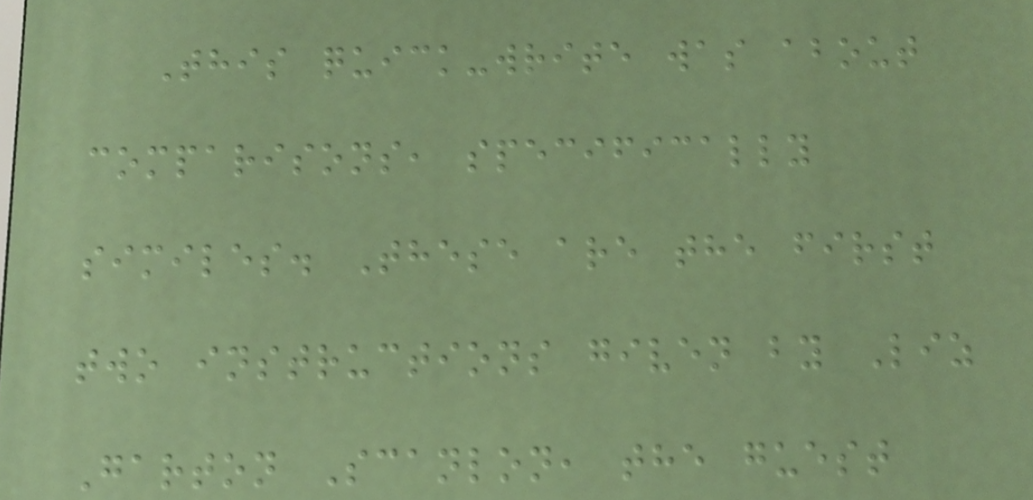This quick-write was about
comparisons, specifically
similes. These are the first
two instructions given by Liz
Garton Scanlon, the guest
